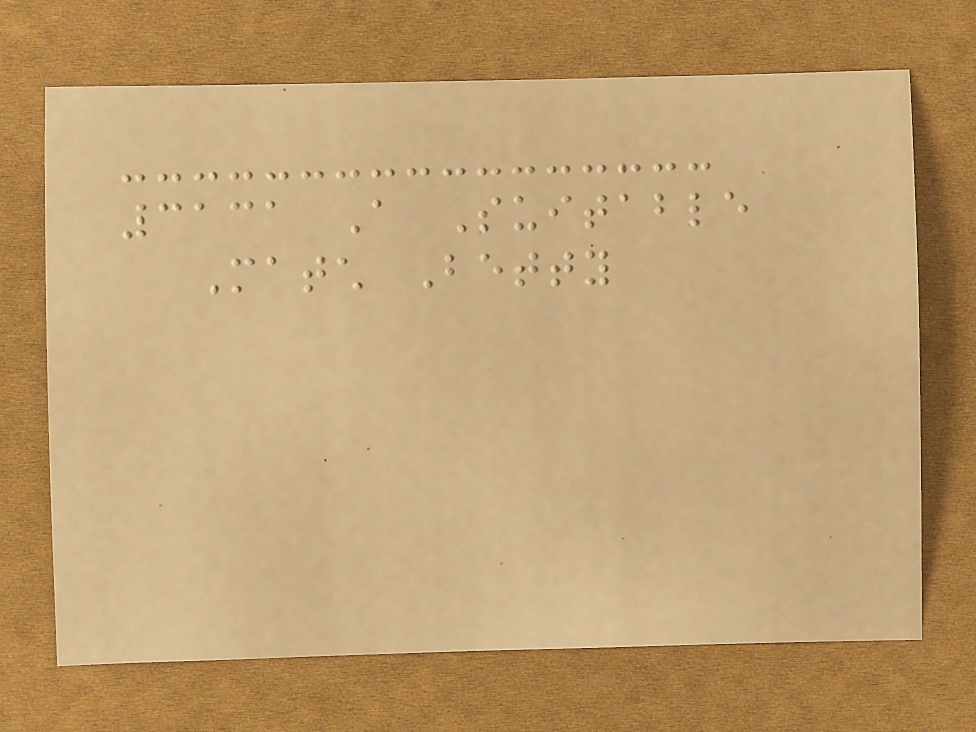3131 A Suitable
Match Betty
